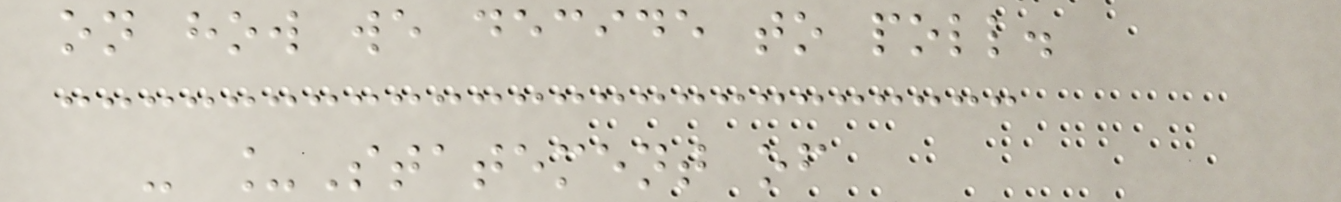on how we decide to poll.
- _Statement of
